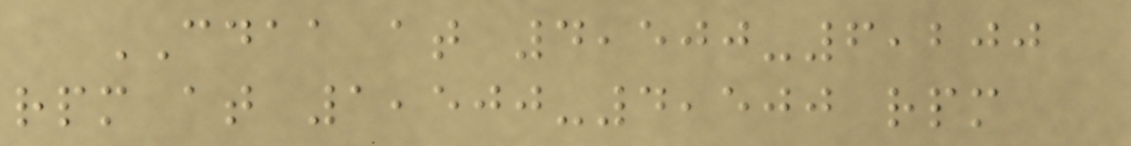CDAA at 4,500-6,200
rpm at 1,500-4,500 rpm
